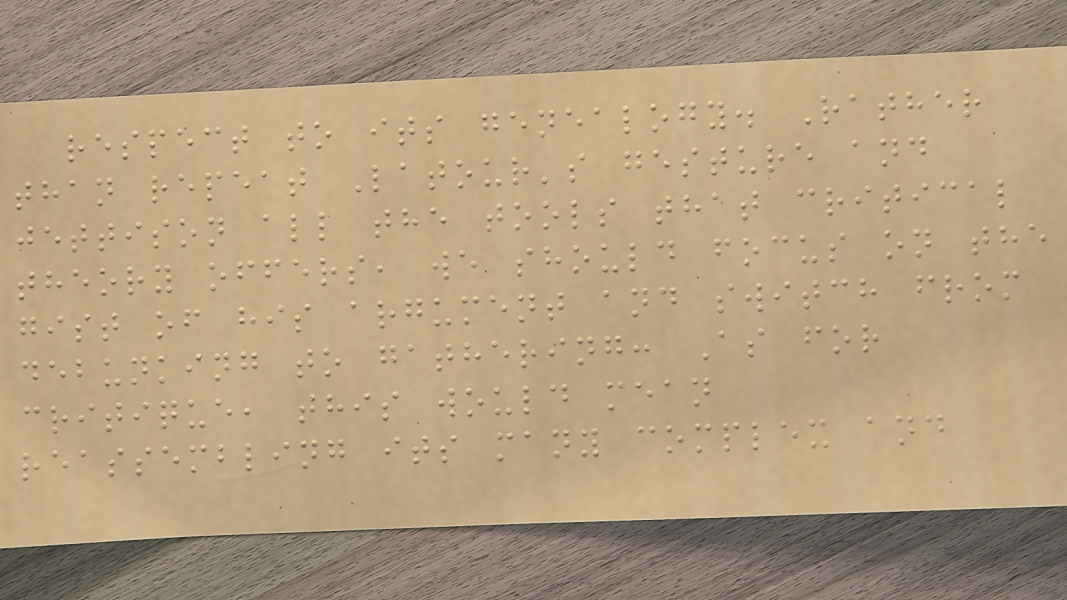respect to its genealogy. Rather
than repeat Latour's gesture and
jettison all the tools that critical
theory offers, we should focus on the
gist of his argument and switch from
debunking to gathering: As for
critique, this would mean
reassembling its many complex and
